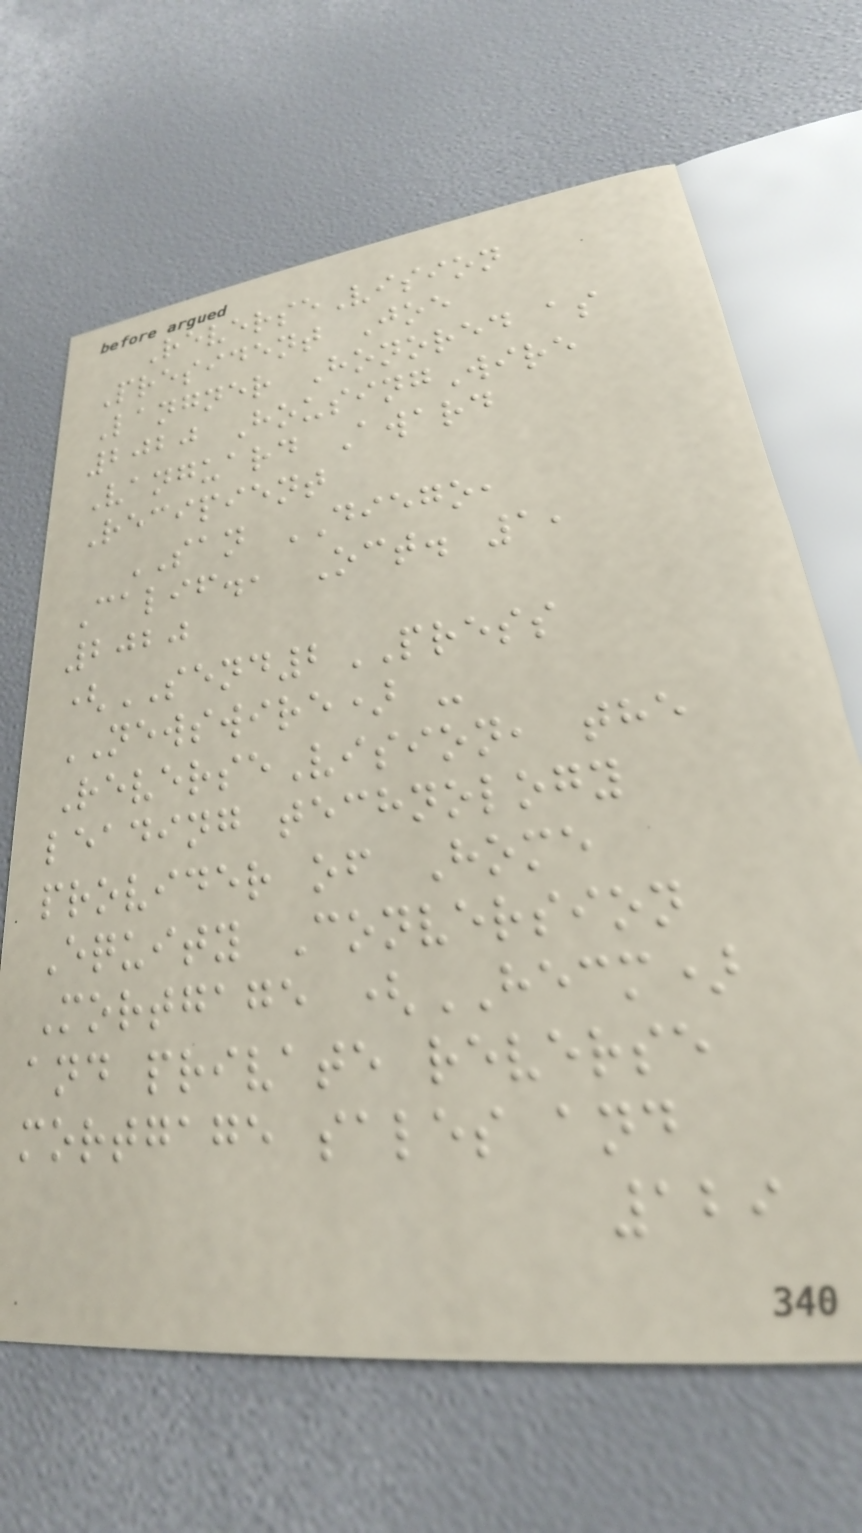ReverseVision
President Joe
Langner Honored as
2020 HousingWire
Vanguard Award
Recipient
SAN DIEGO,
Calif., Oct. 1,
2020
(SEND2PRESS
NEWSWIRE) -
ReverseVision, the
leading technology
provider of Home
Equity Conversion
Mortgage (HECM)
and private reverse
mortgage sales and
129
